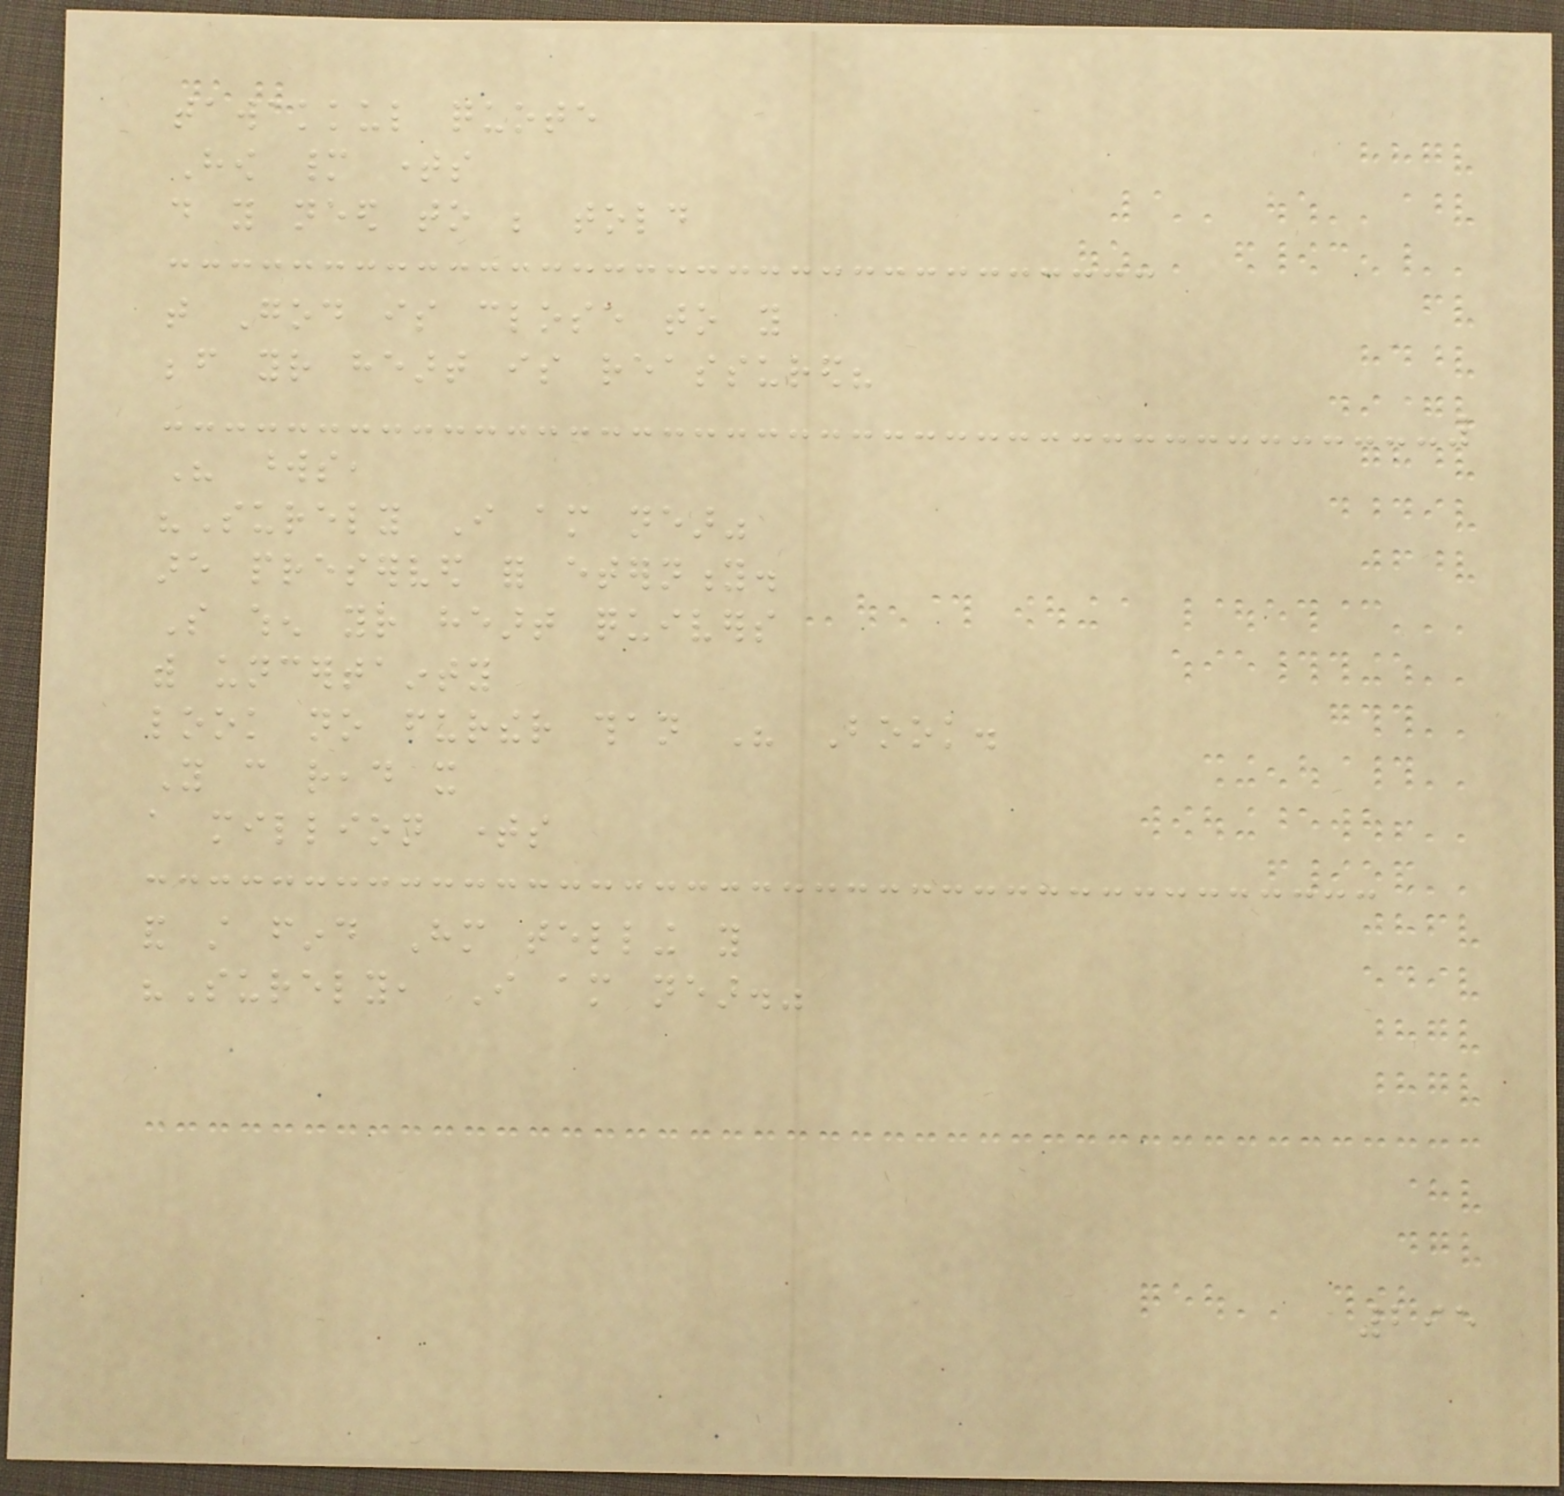tawakkul quote
How many times
do you need to be told
that God is close to you
before your heart is reassured?
His words,
"Surely I am near"
are preserved for eternity.
So when your heart quivers
with uncertainty
look no further than His Book.
You can read it
a million times
and still find Him telling you
"Surely, I am near."
295
